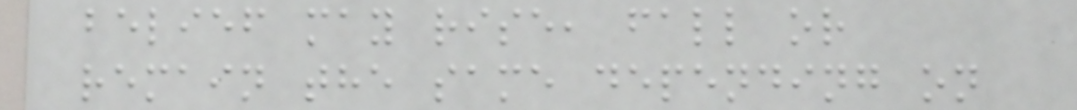belief may rise, fall or
remain the same depending on
